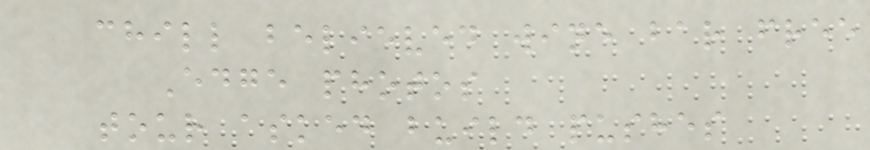chill believed wine bar free
Edge photos
tour asked build pushes
